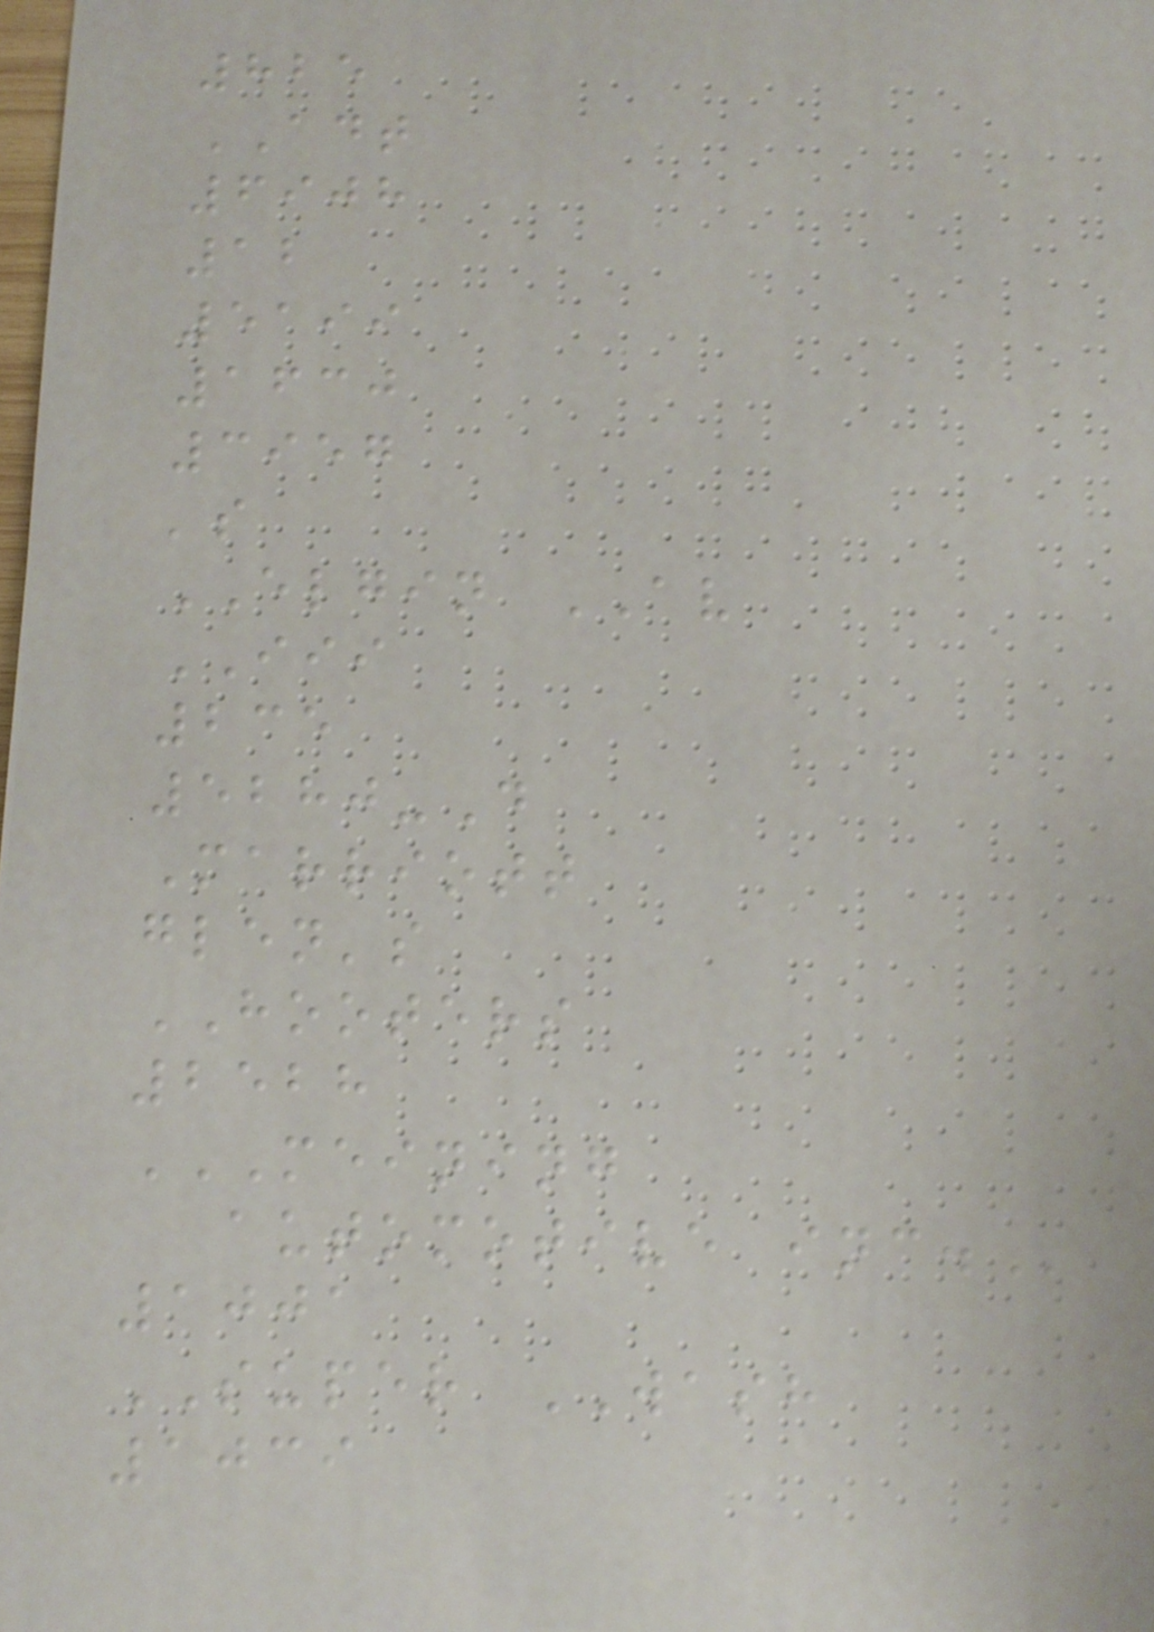825
ADT
6908
12
5199
1630
3957
's
ELGIN AV
III
235
5280-D
Marriott
glen's
HOOTERS
2528
MEINING
AUTOMOTIVE INC.
1001
SUPER WASH
1039
